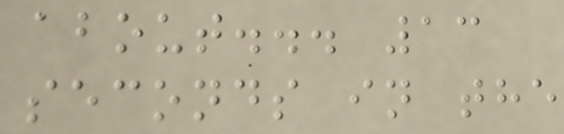about... 13
seconds in the
